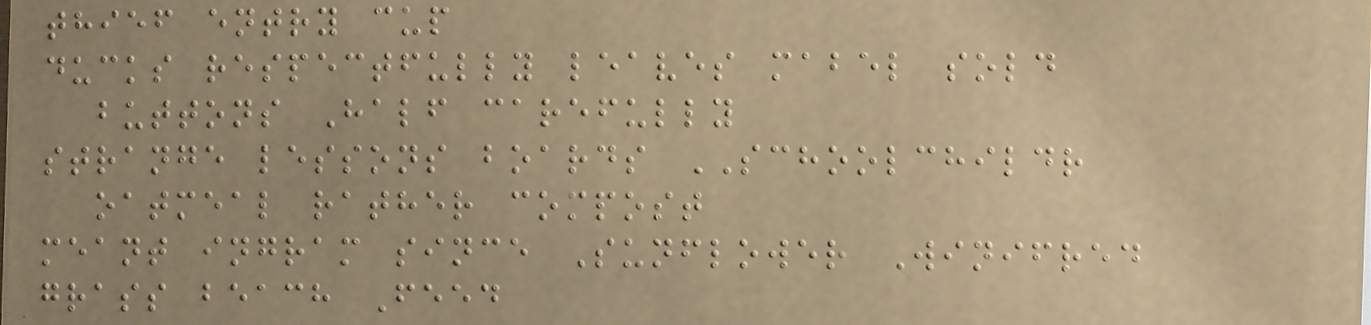thief entry cup
ducks respectfully leaves mabel sold
buttons Half carefully
strange lessons boards SCHOOLCHILDR
oatmeal rather compost
meant ingram since Sunflower Winifred
grass beach Feed
